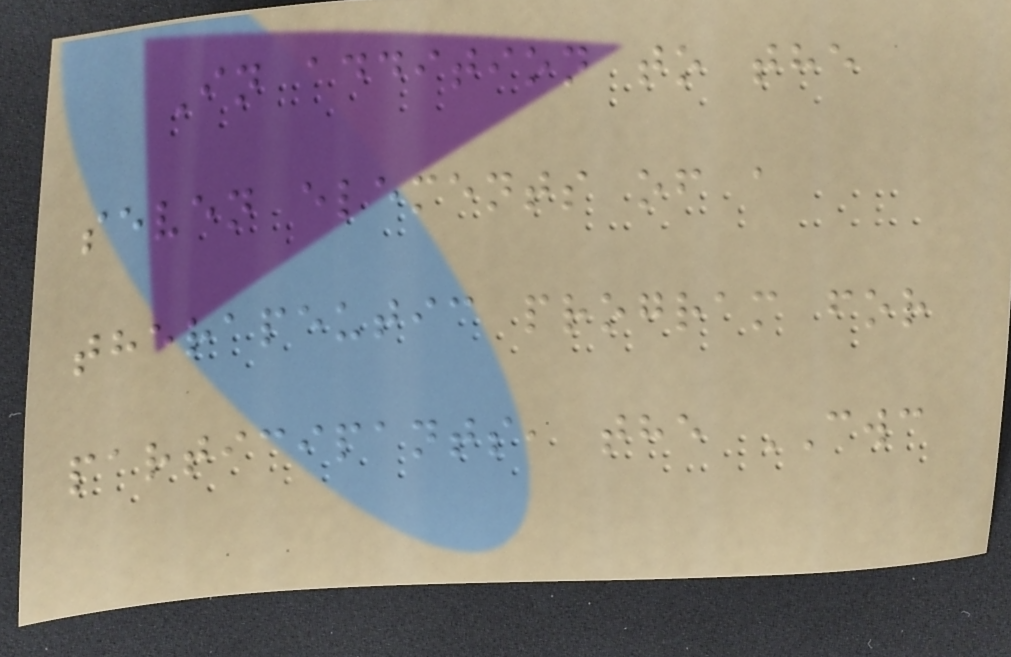In addition to the
seven elements of a
therapeutic program for
participants, the CWC
